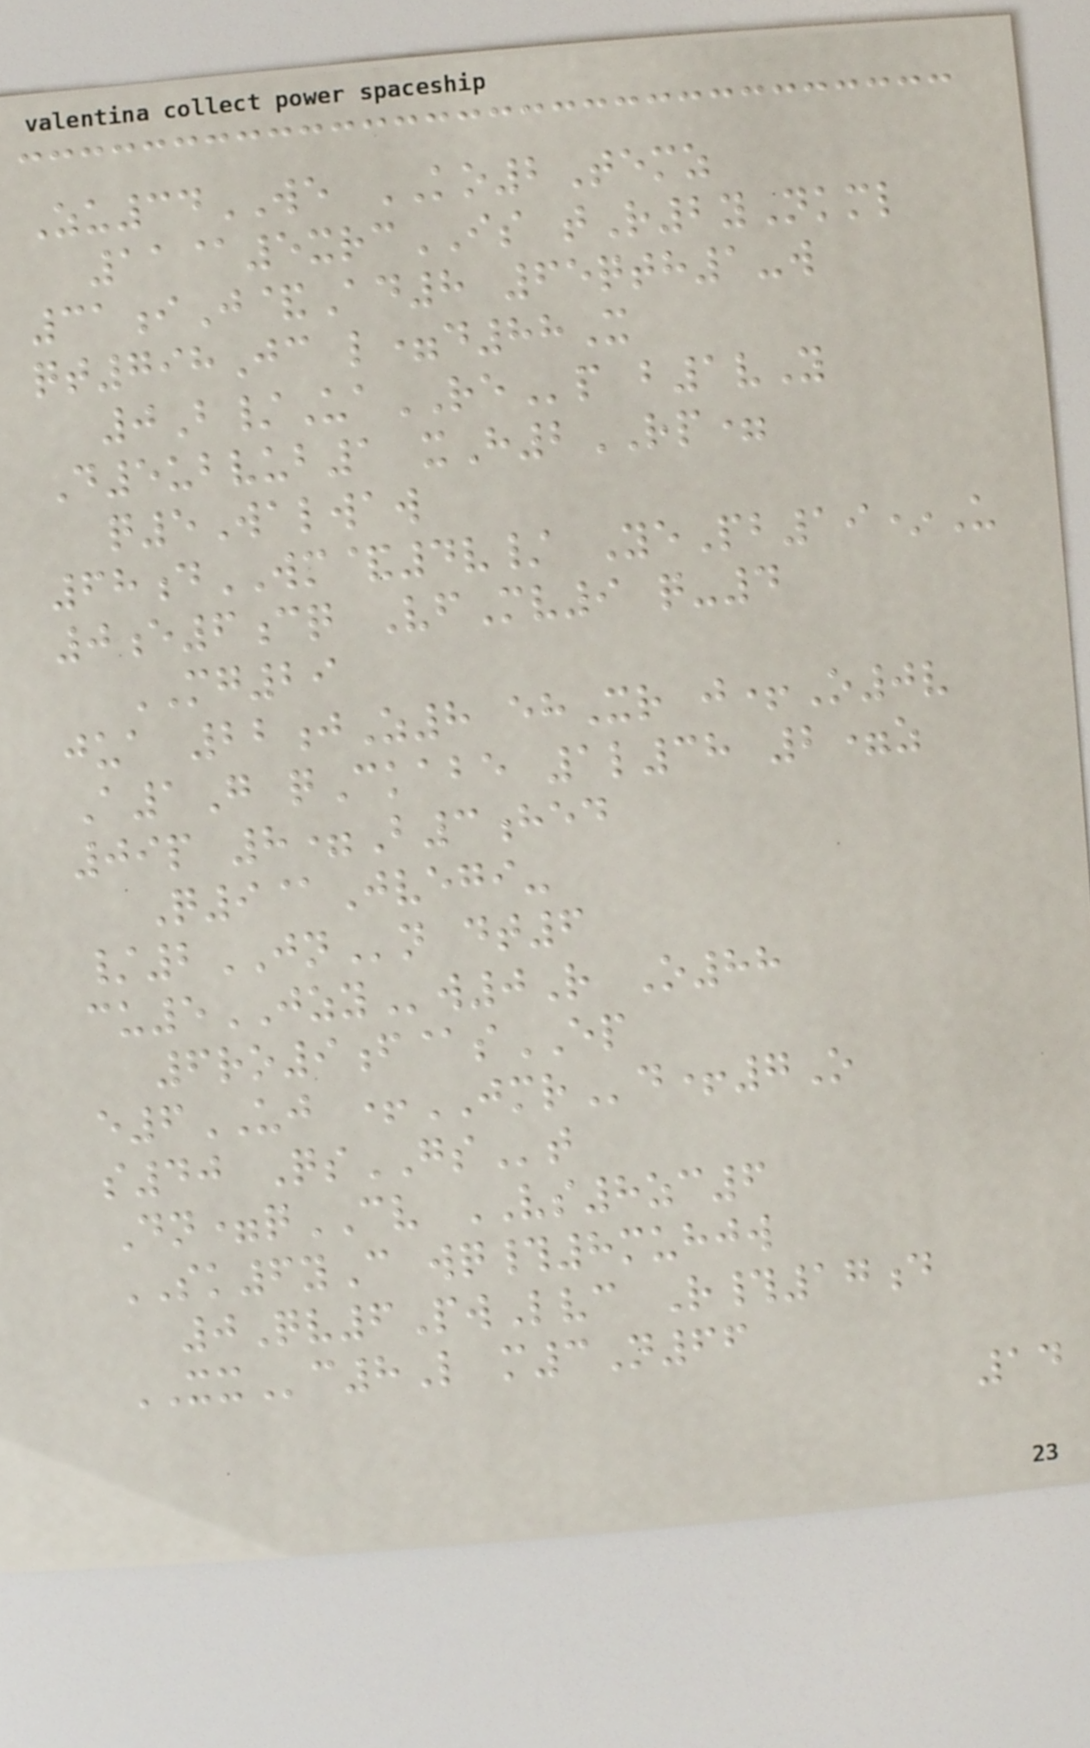Zu34WE KO2Temz
11@5xrcIS tR2yNkml
31iJ&Ad8 65qth1-w
qt798Jc l=d88X
0B/UaREp b1vY
D5ubvub1 xH2RP=
q5Walwaw
68dWM&4v/ YePb19*U
0e6cq VfMv9 q-4
MG29
jua 22jZ8 ehXr j+O0v
A1G qCkabe 1l38 2=z
09p 8=B3hed
Q9@Jvegi-
/2JNn dt6
cu5JZYw0R O88
6ro9f@sEP
e6UJ +JMRd+7O
s40 QsGSt
Dn=qCV VS8zc6
SK6yC wq#8muhjw
0Qv6PwLvc R#17d
XXc8L m3N66
14
